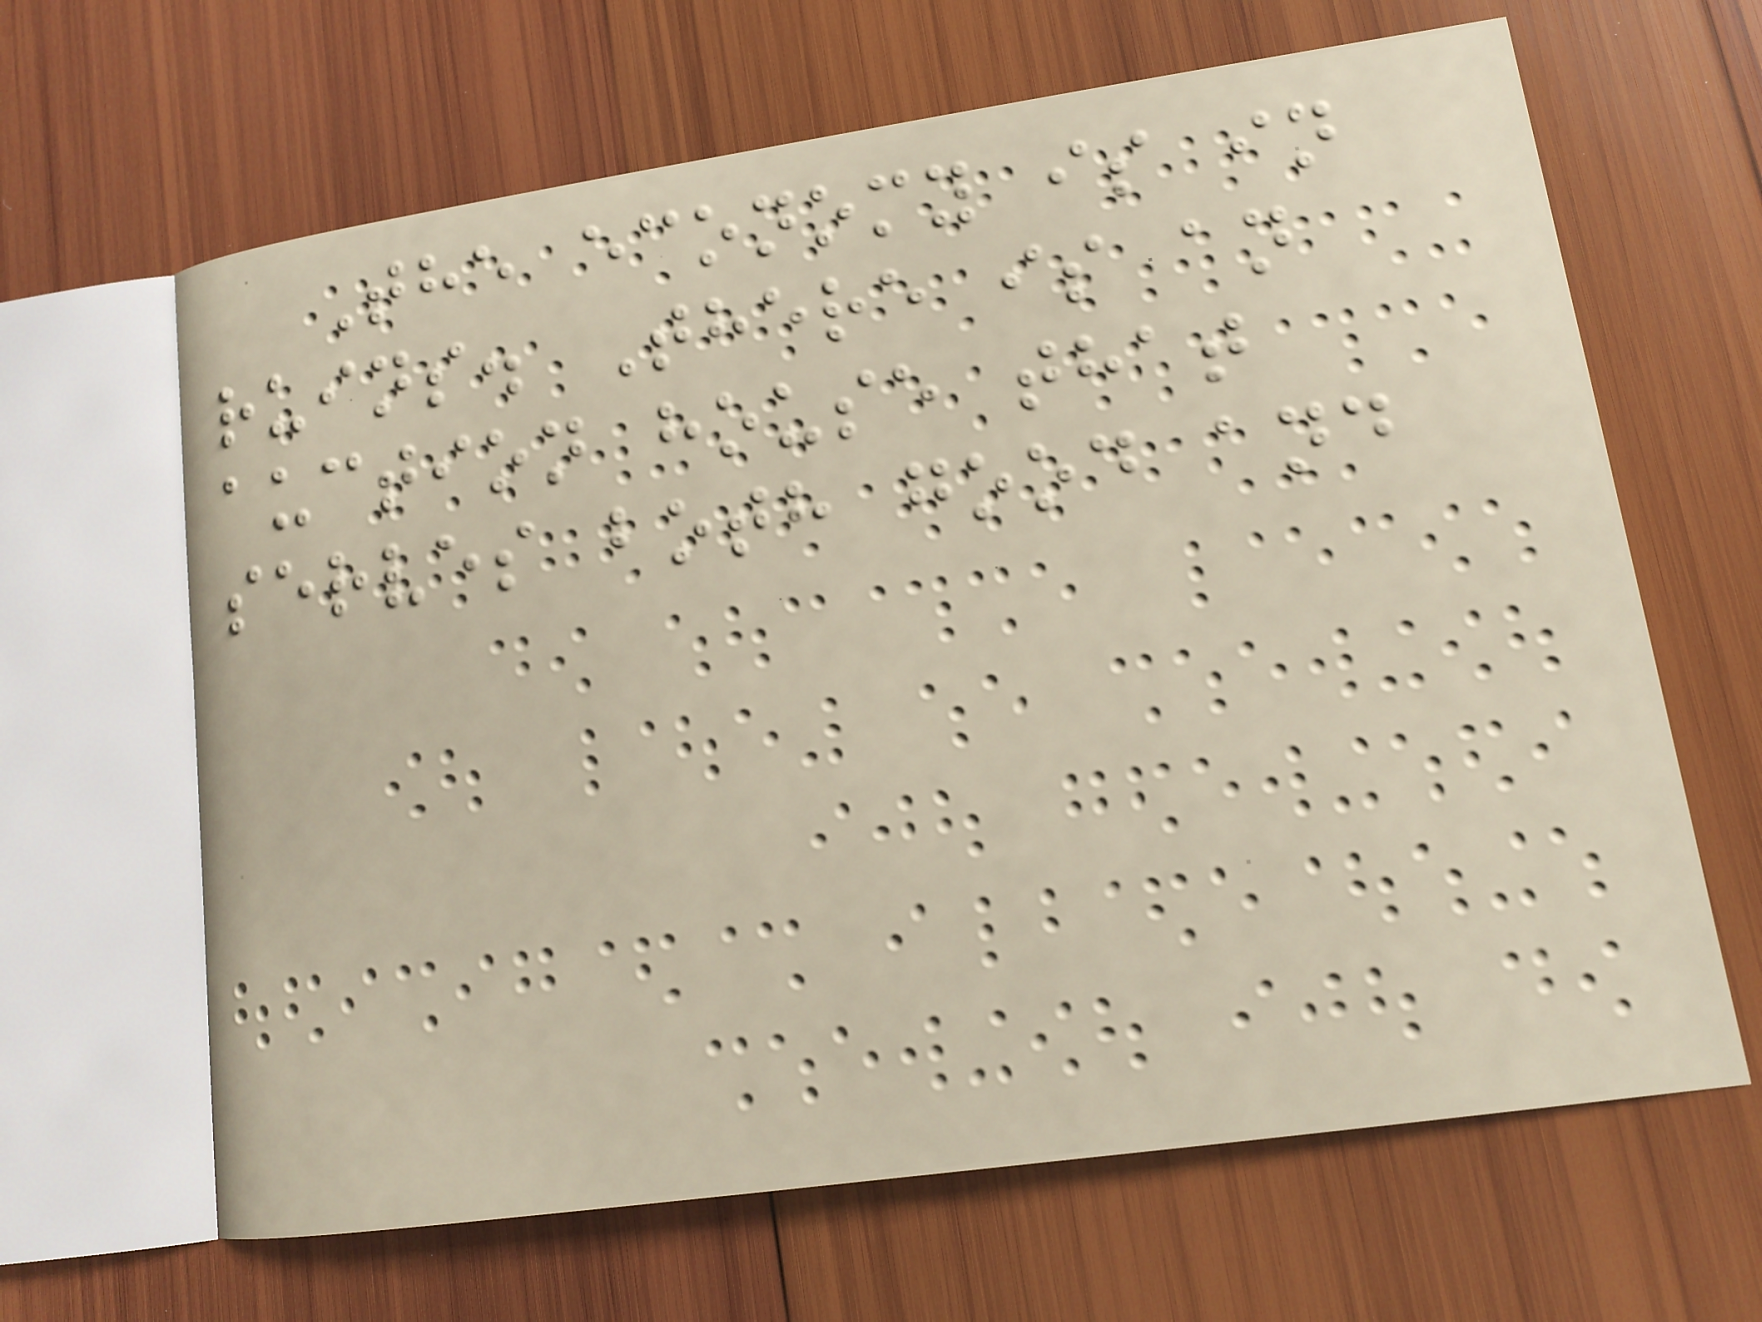The economy is in
ruins. There is an
auction house that
serves both good and
